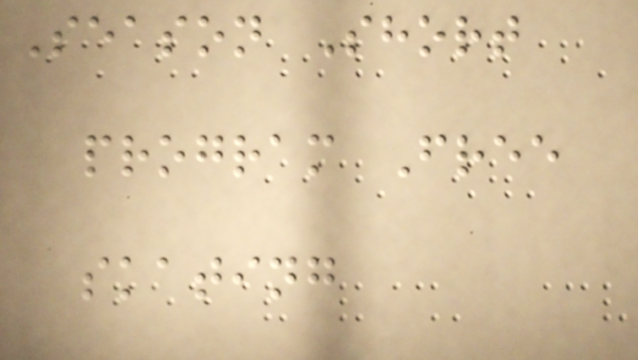Season Short
program Free
skating
